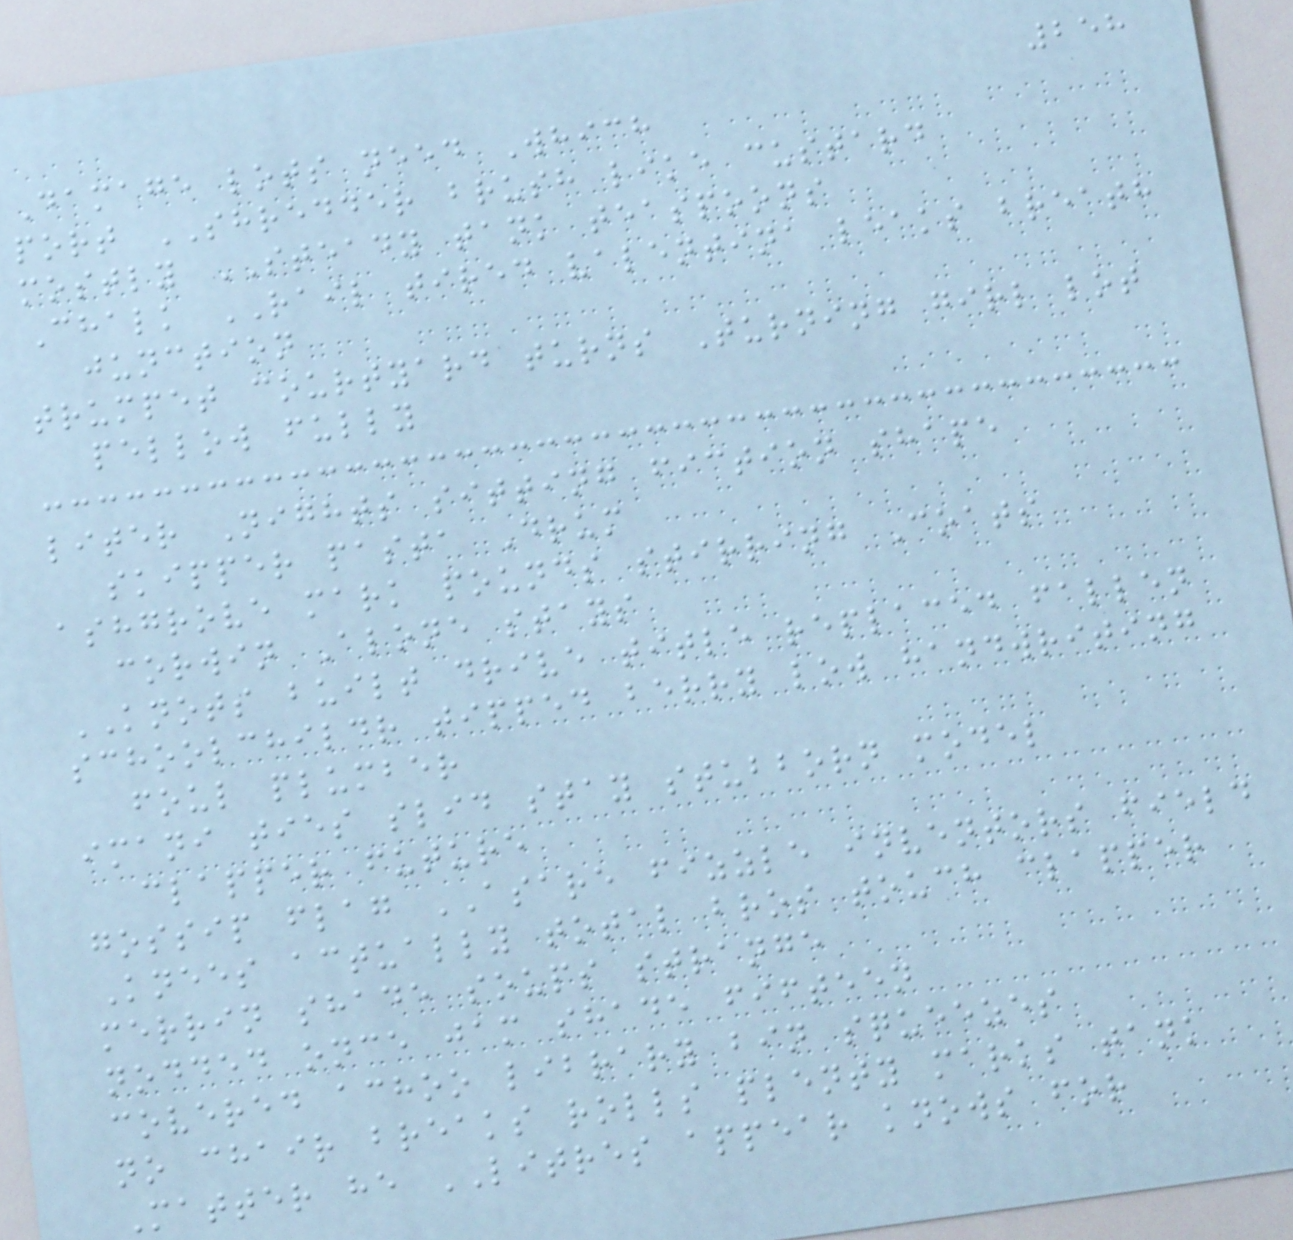258
Damage lots need Which
port SHREDDER brush like custard
mostly STEADY tank teaspoons
Chalk RAIL tired valentina leaks breath
junction
trumpet courtyard turns Turning girl lot
pellow fully
liter Nights sitting fiction shape
skipper pasta Drum
ashgrove mark pounds stirring Coats
corwin Alone stays
KNOTS built drive title replaced fallen
schoolchildr tipped berry low handwriting
foul plumber
imani ties slid stay stubborn model
clapper future
gossip flag ASARE fizzle inventors field
Knees actually total bros touch clapper
merrin shade soups strange
nodded once jam shade fifteen
covered achoo library bin squeezes
no chair breaks rolls plenty marks tank
Matter he LITRES appear knows for
